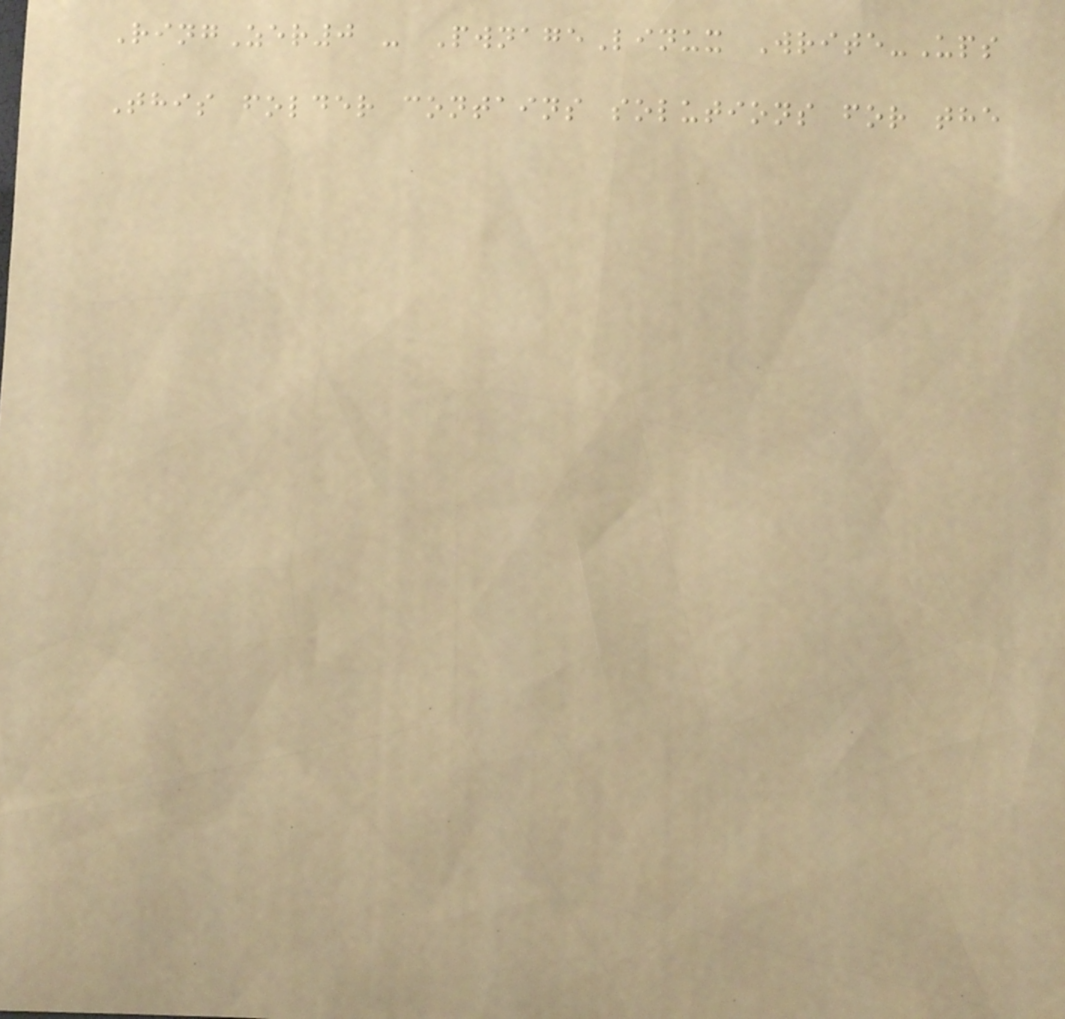RingZer0 - PwnageLinux Write-Ups
This folder contains solutions for the
